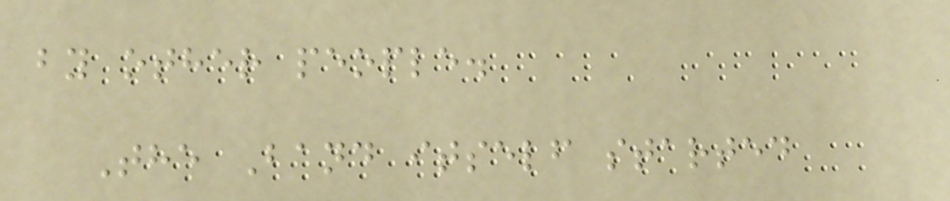by other people.
The Band itself started
